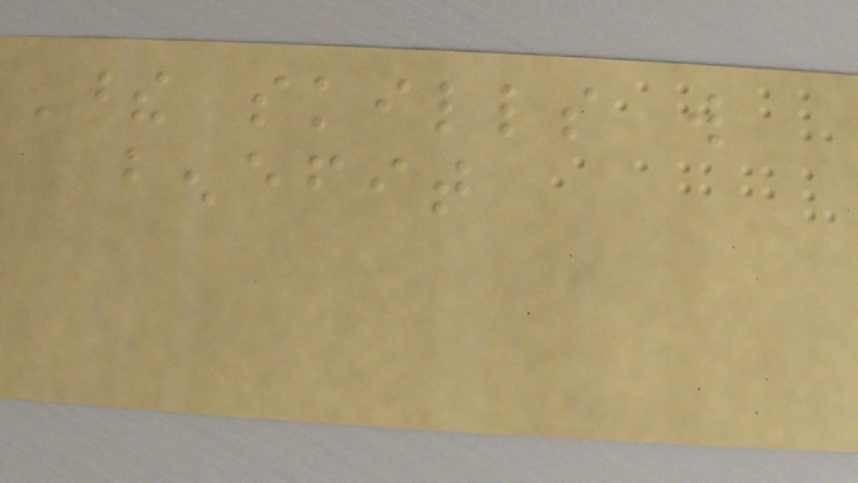These skills will
benefit
